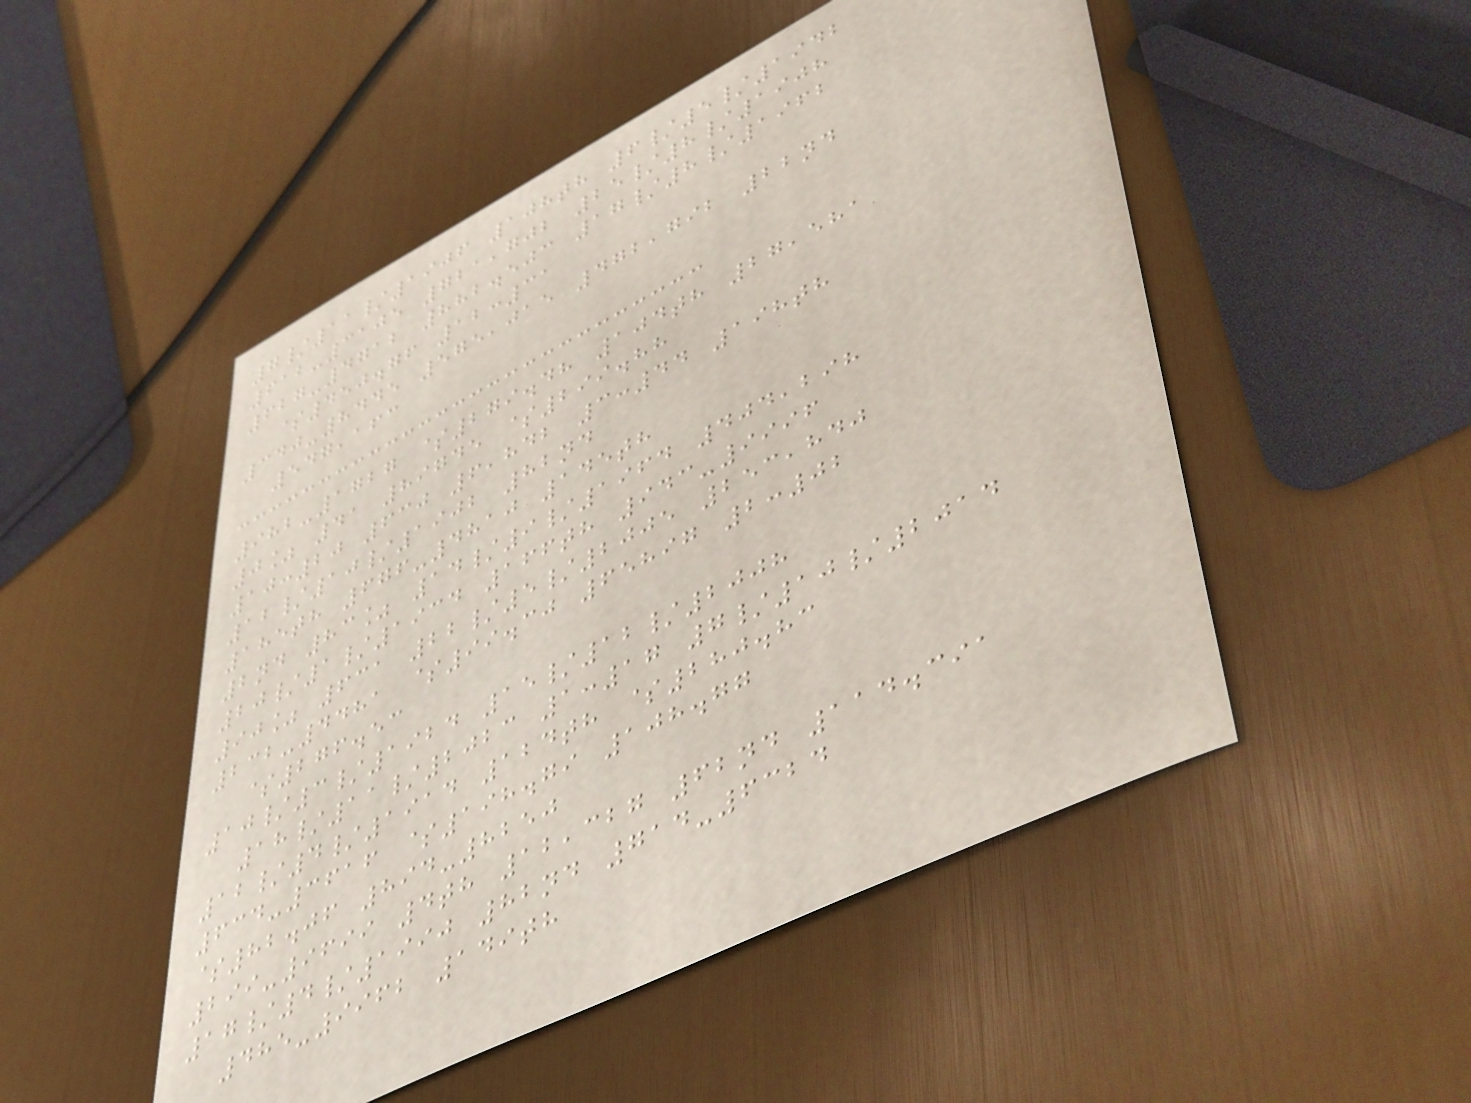7/11/1906 108th 6/5/1942
612-3105 721,702 25/8/1908
627-4712 882.503 17/8/1962
$450.76 12:31
340-8445 575,015 472,792 22nd
547,163
982-1727 $279.48 104th 27,581
0% 41 89745 $299.88
10:20 630 6,842 3:44 198th
12/10/1902 82nd
185th 676-4810 145th
2nd 83% 14/9/1964 404,298
20/1/1934 166th 943-9996
90% 631 22/5/2005 253,840
232-4481 $99.30 65897 2:02
$276.53
10/3/1924 15/12/2008
18/11/2023 1:17 7/10/2014
12/4/1914 124th $280.83
634-3616 $198.79 108.77
$82.06 894-8250
299-9699 4th 12,327 62nd 114.391
17/4/1990 82nd 714-6324
485-9962 149th
